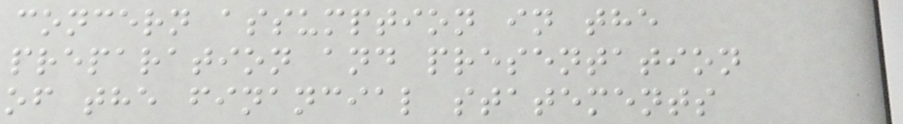concern assumption in the
preparation and presentation
of the financial statements
